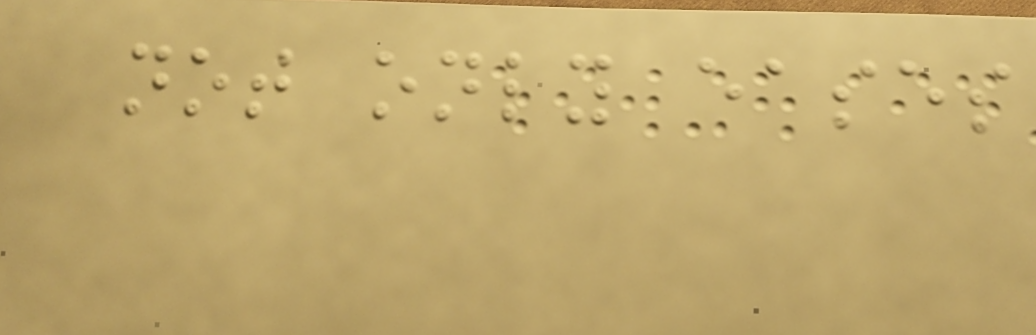not only eases
